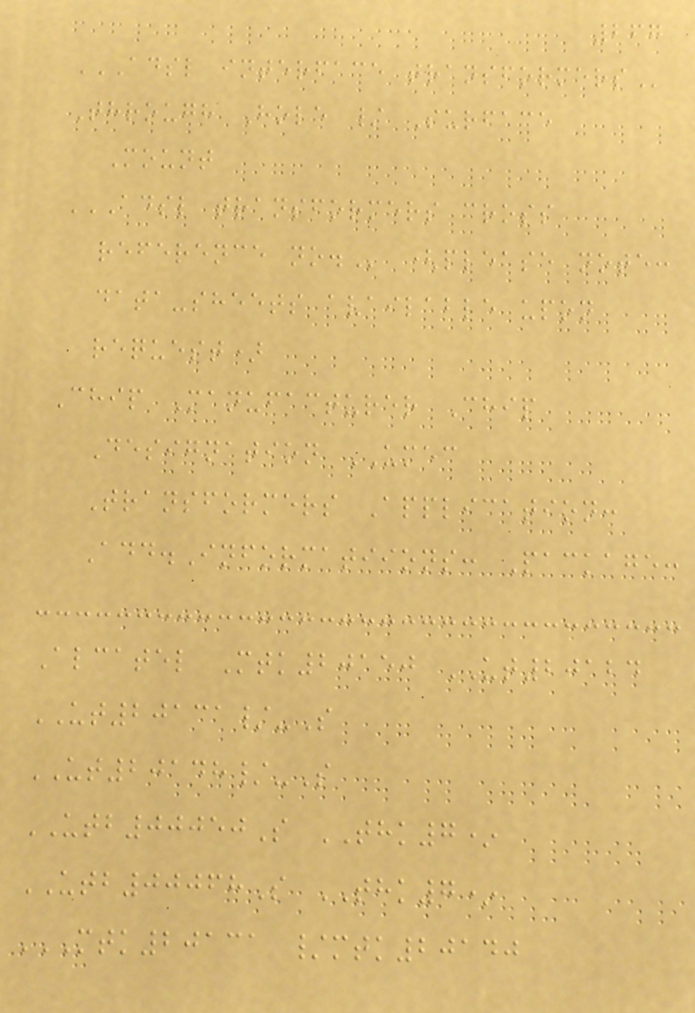267
ADSL INTERFACE TRANSFORMERS
Through Hole / Surface
Mount
ADSL TRANSFORMERS CROSS
REFERENCE NO. (please note:
data-sheets available upon
request)
Chip Manufacturer Chip
Designation UMEC
Transformers Application:
Add.Informatiions: Package:
Alcatel Mtk20150 UT20124
UT20131/-S
UT20148/-S
UTB00050S THK7*
UTB00068S THK7*
MTK20131 /MTK20140
